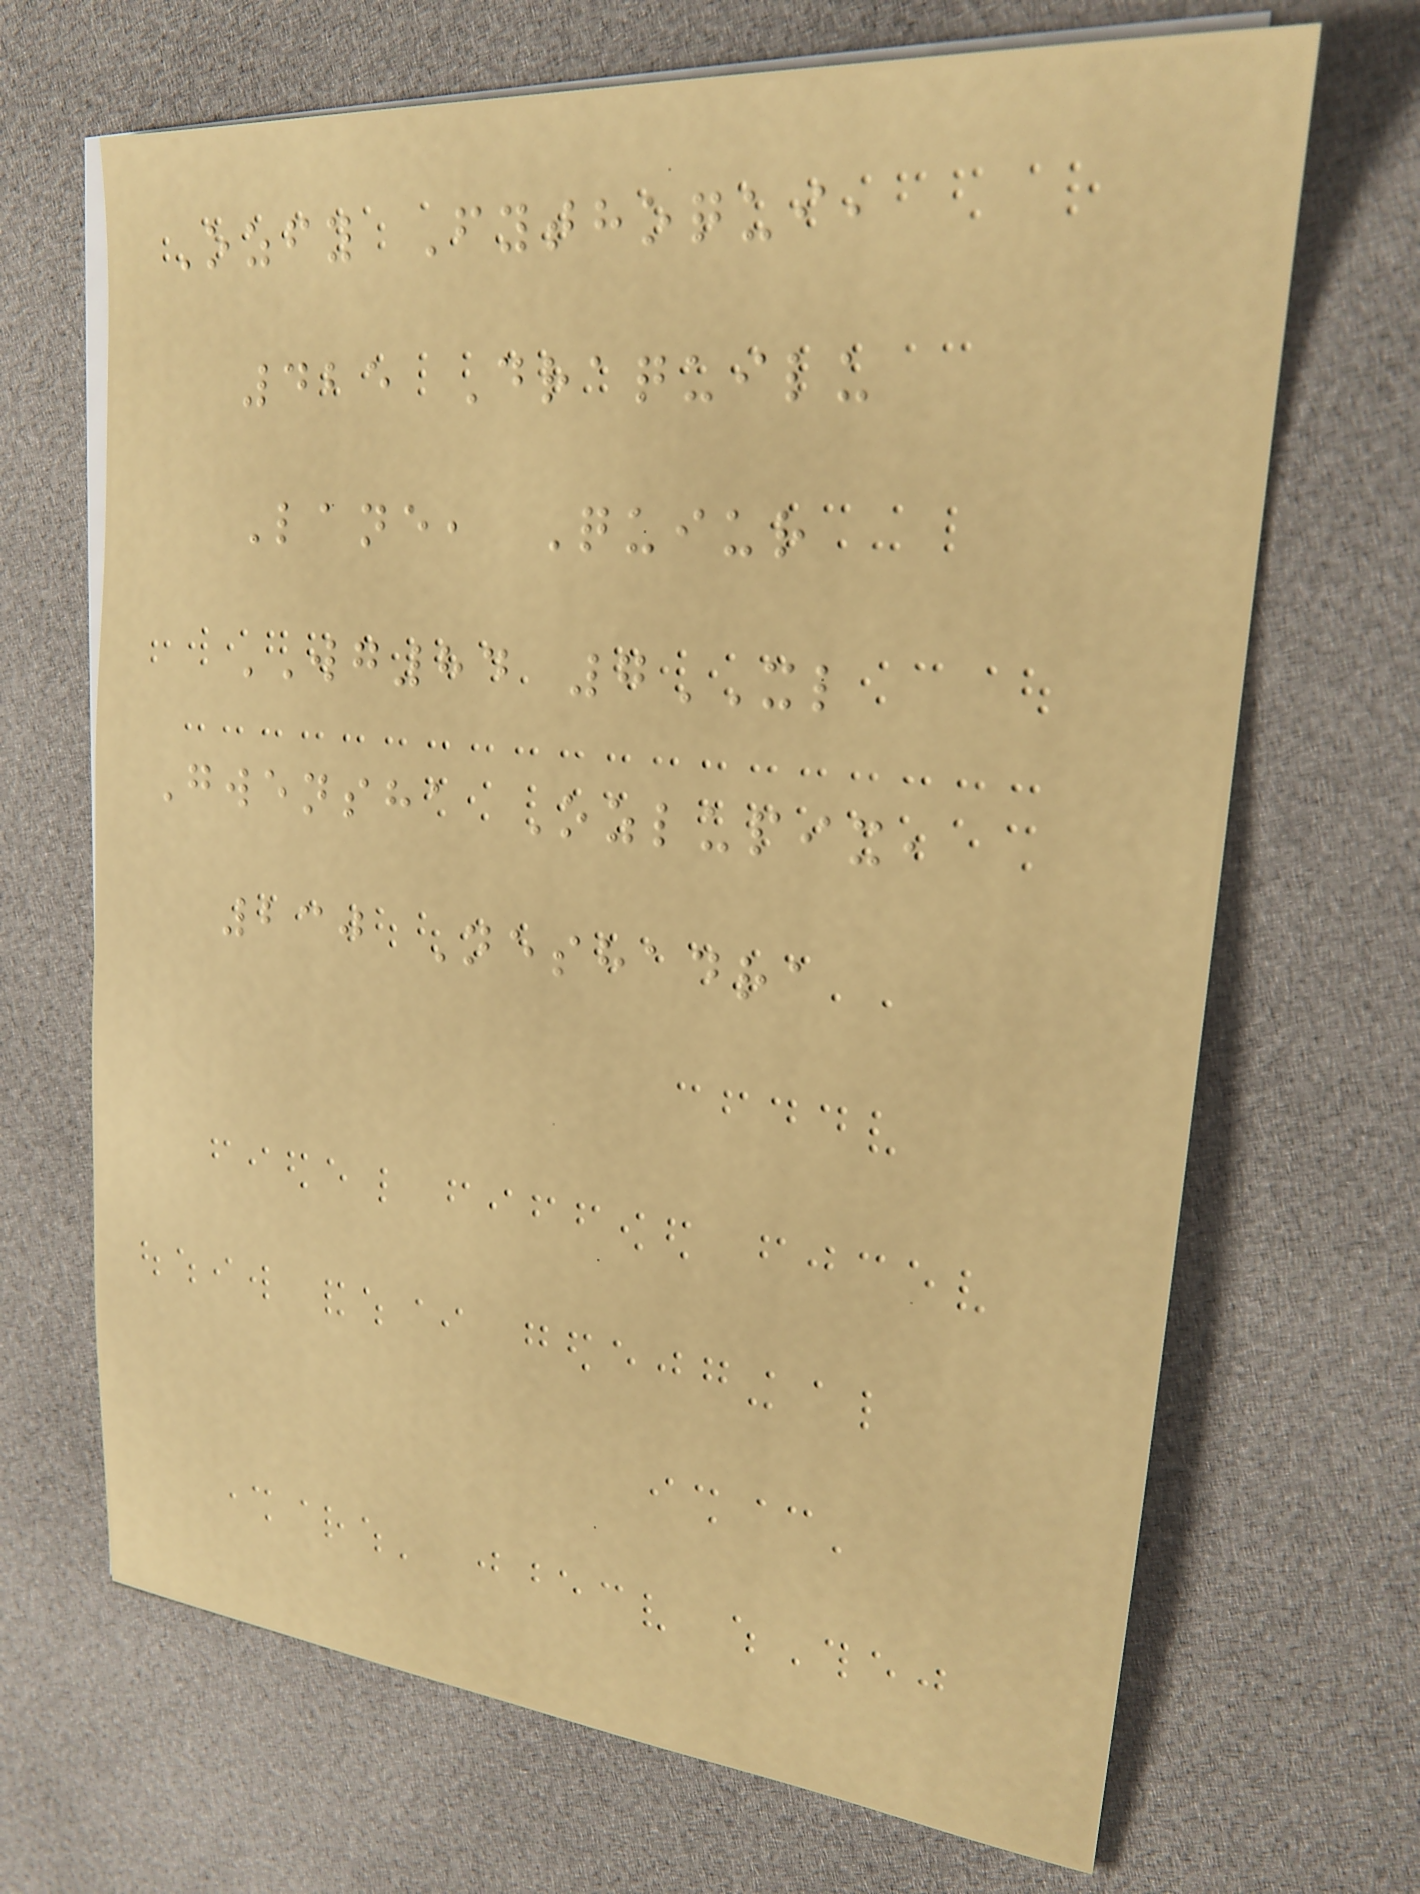Ozfy Fythoqui,
425 Draquilu
Lane, Quiur
WG84 7XL
Gwensha Ozlupix,
230 Neshadra
